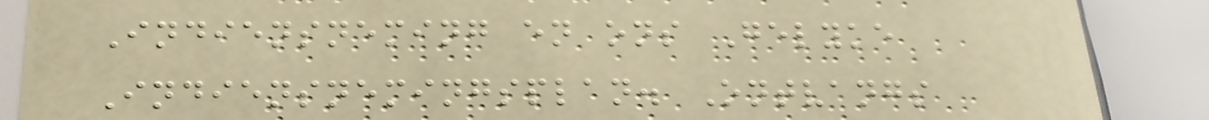Indiensneming en ons Gelyke
Indiensnemingsplan. Ontvangs
